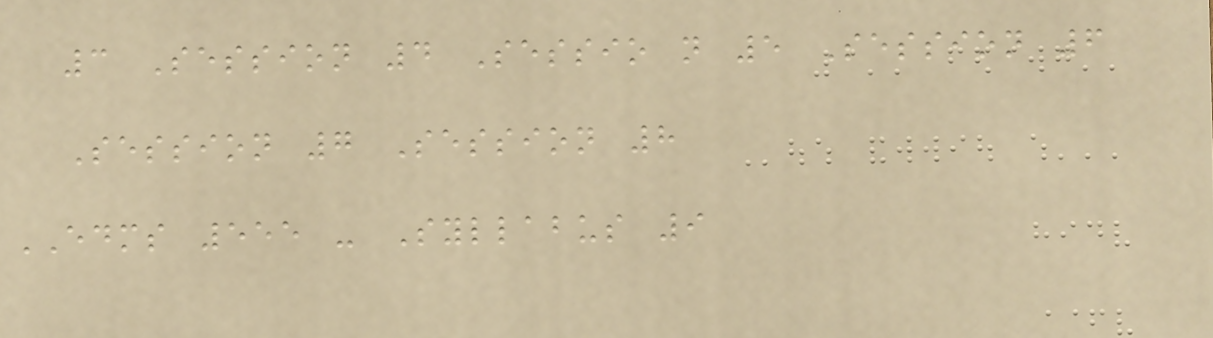3 Session 4 Sessio n 5 Session 6
Session 7 Session 8
EDMS 555 - Syllabus 9
